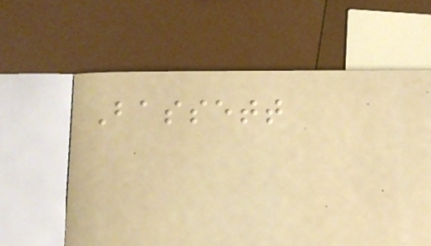Bassett
